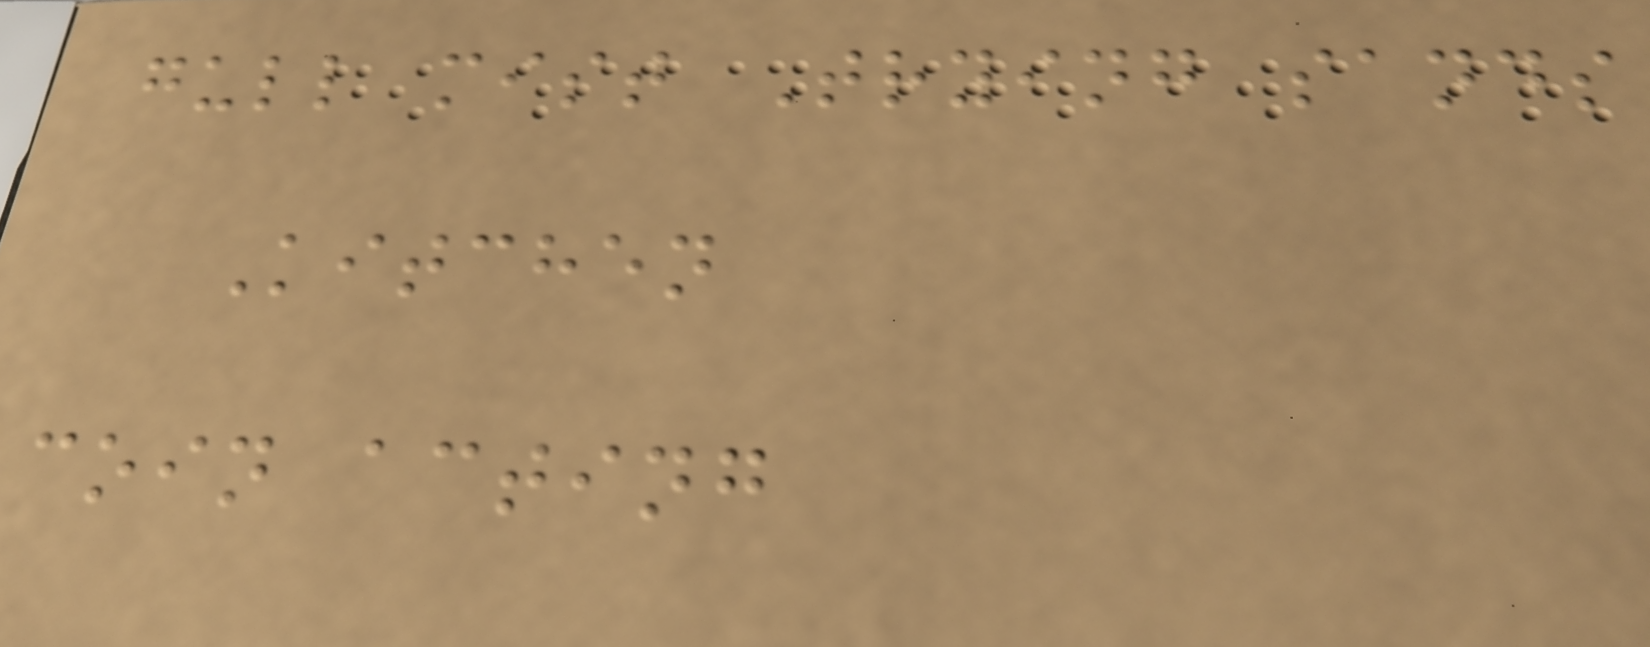gull mist Trying sands
Kitchen
coin acting
